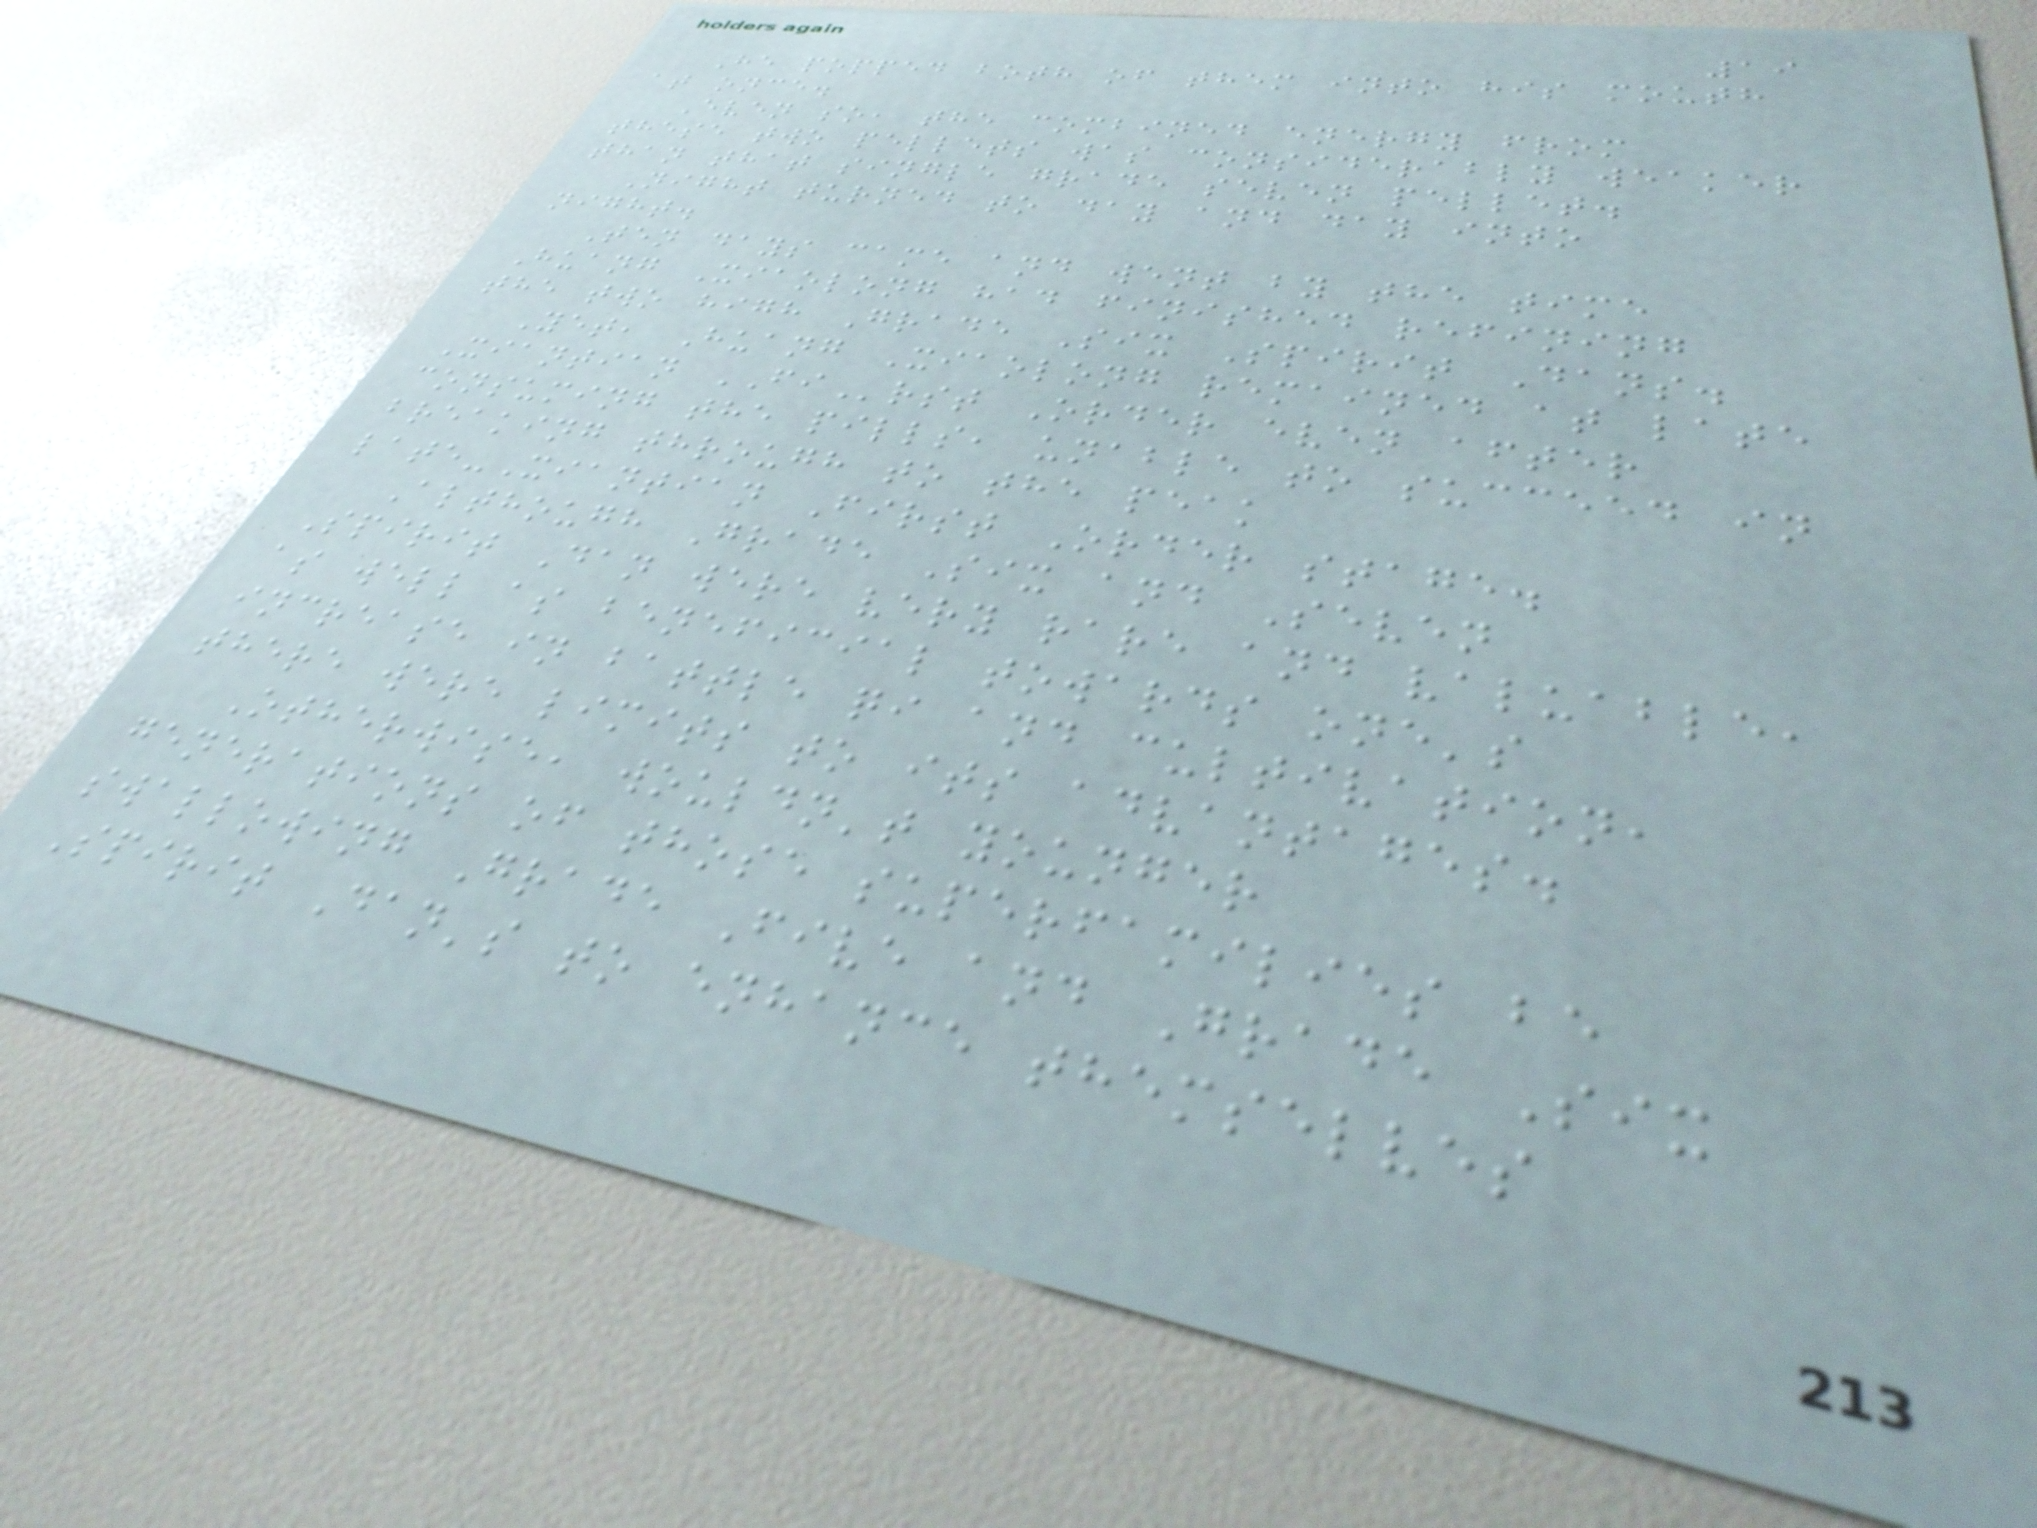19
He popped both of them into his mouth
at once.
Even so, the combined energy from
these two pellets was considerably weaker
than that single grade seven pellet.
Night turned to day and day into
night.
Ten days came and went by the time
Huang Xiaolong had finished refining
the two high Grade Six Spirit Dans.
Yet, Huang Xiaolong remained at late
Xiantian FIrst Order even after
consuming the pills, unable to succeed in
breaking through to the peak
late-Xiantian First Order stage.
Although Grade Six and Seven
Spirit Dan were very rare and valuable,
as well as beneficial towards one's
increase in battle qi and cultivation,
there were limits to its advantages.
Otherwise, wouldn't younger
generations of those superfamilies be
swallowing Grade Five and Grade Six
Spirit Dan's to enhance themselves
